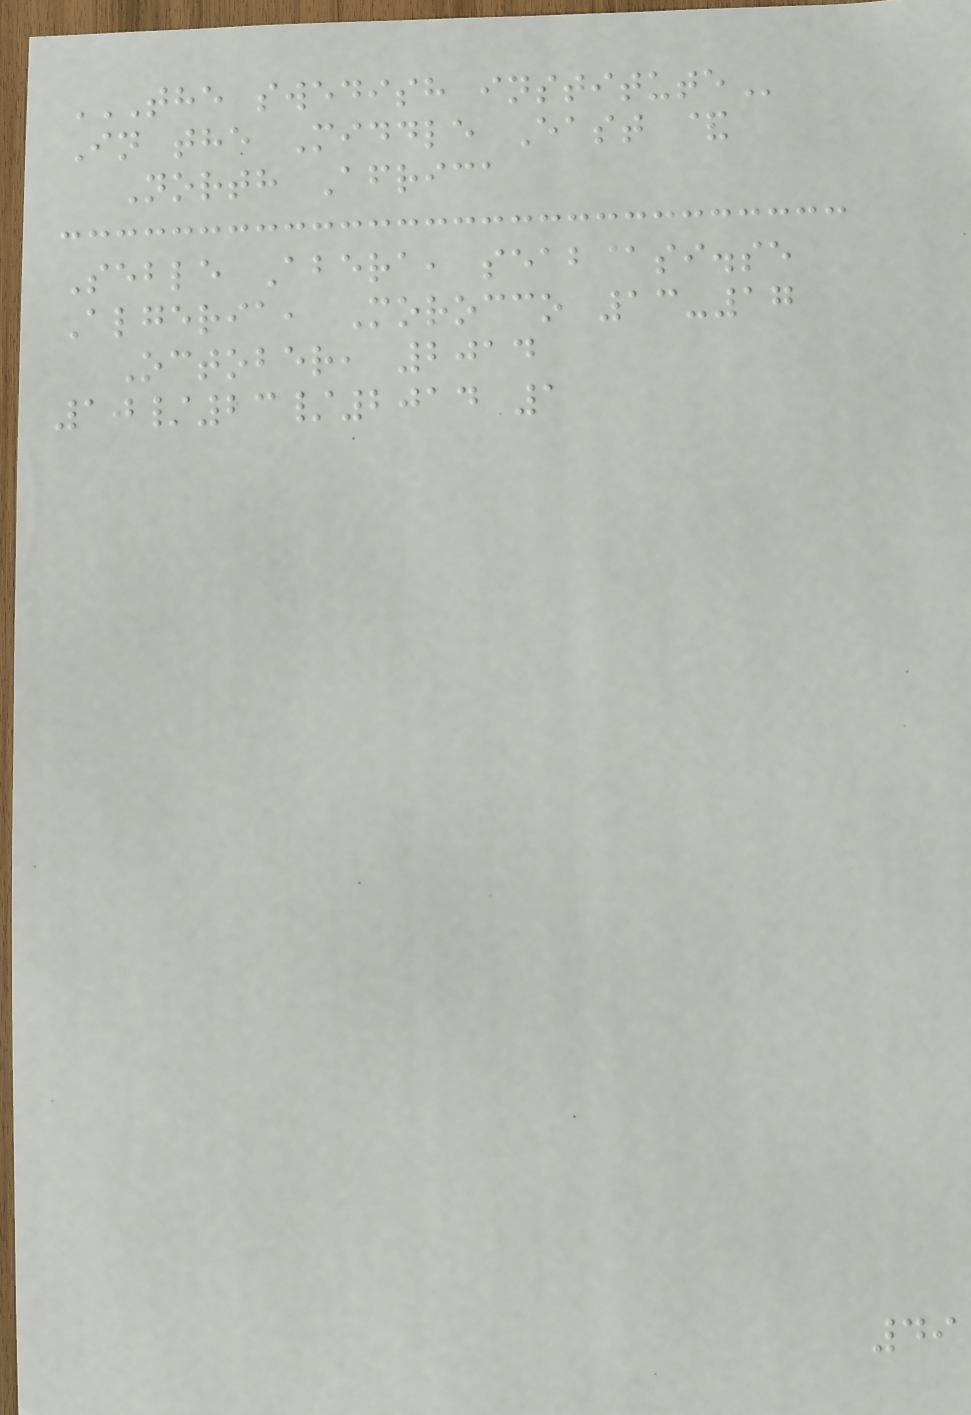THE SWEDISH INSTITUTE
In the Middle East &
North Africa
Seble Abera, seab@si.se
Algeria, Morocco 13-17
October, 2014
10/23/2014 1
49
